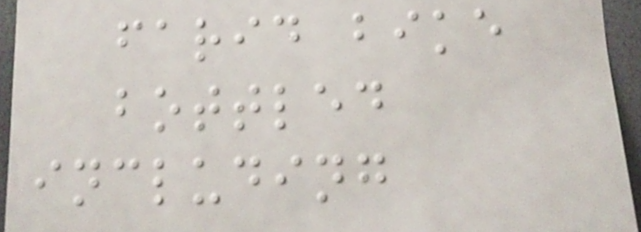farid bike
bottled
including
